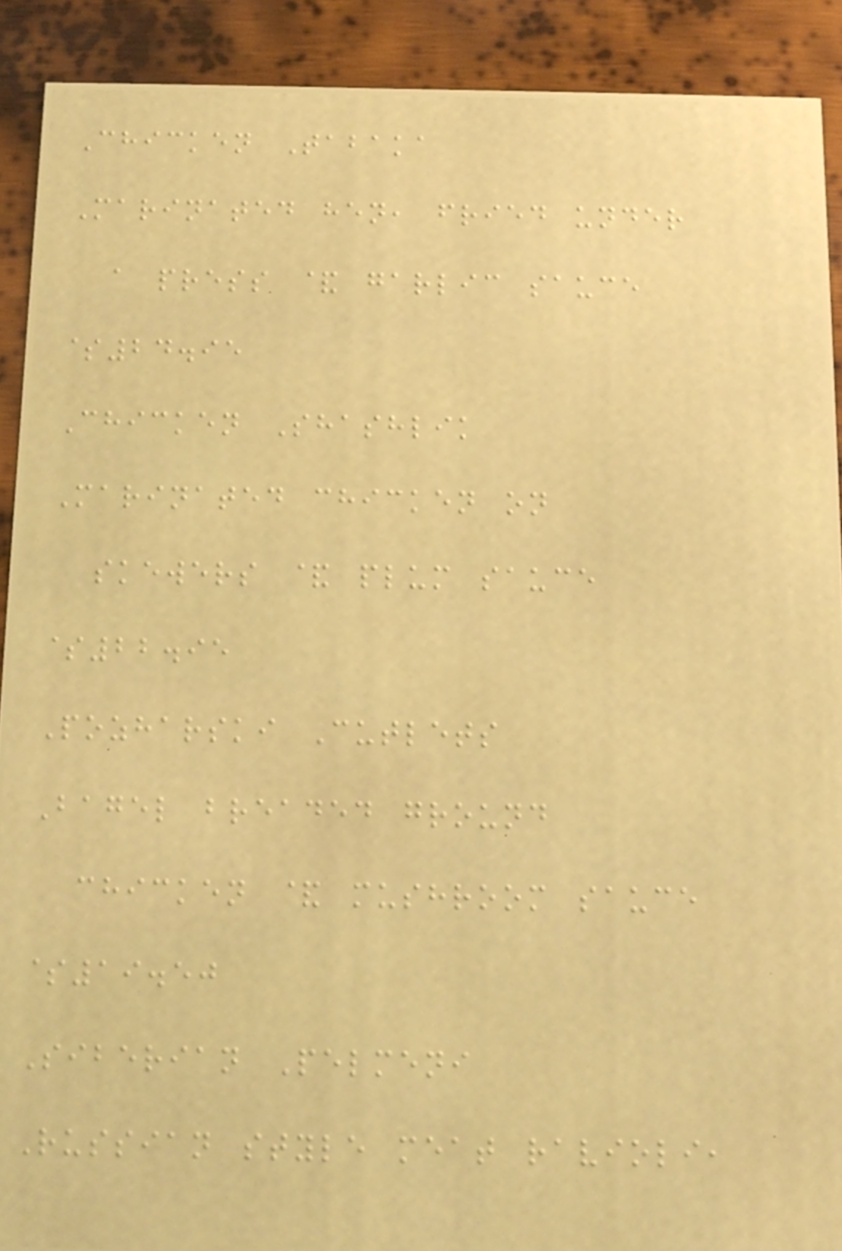Chicken Tabaka
Marinated hen, fried under
a press & garlic sauce
$24.95
Chicken Shashlik
Marinated chicken on
skewers & plum sauce
$22.95
Pozharski Cutlets
Bagel breaded ground
chicken & mushroom sauce
$19.50
Siberian Pelmeni
Russian style meat ravioli,
